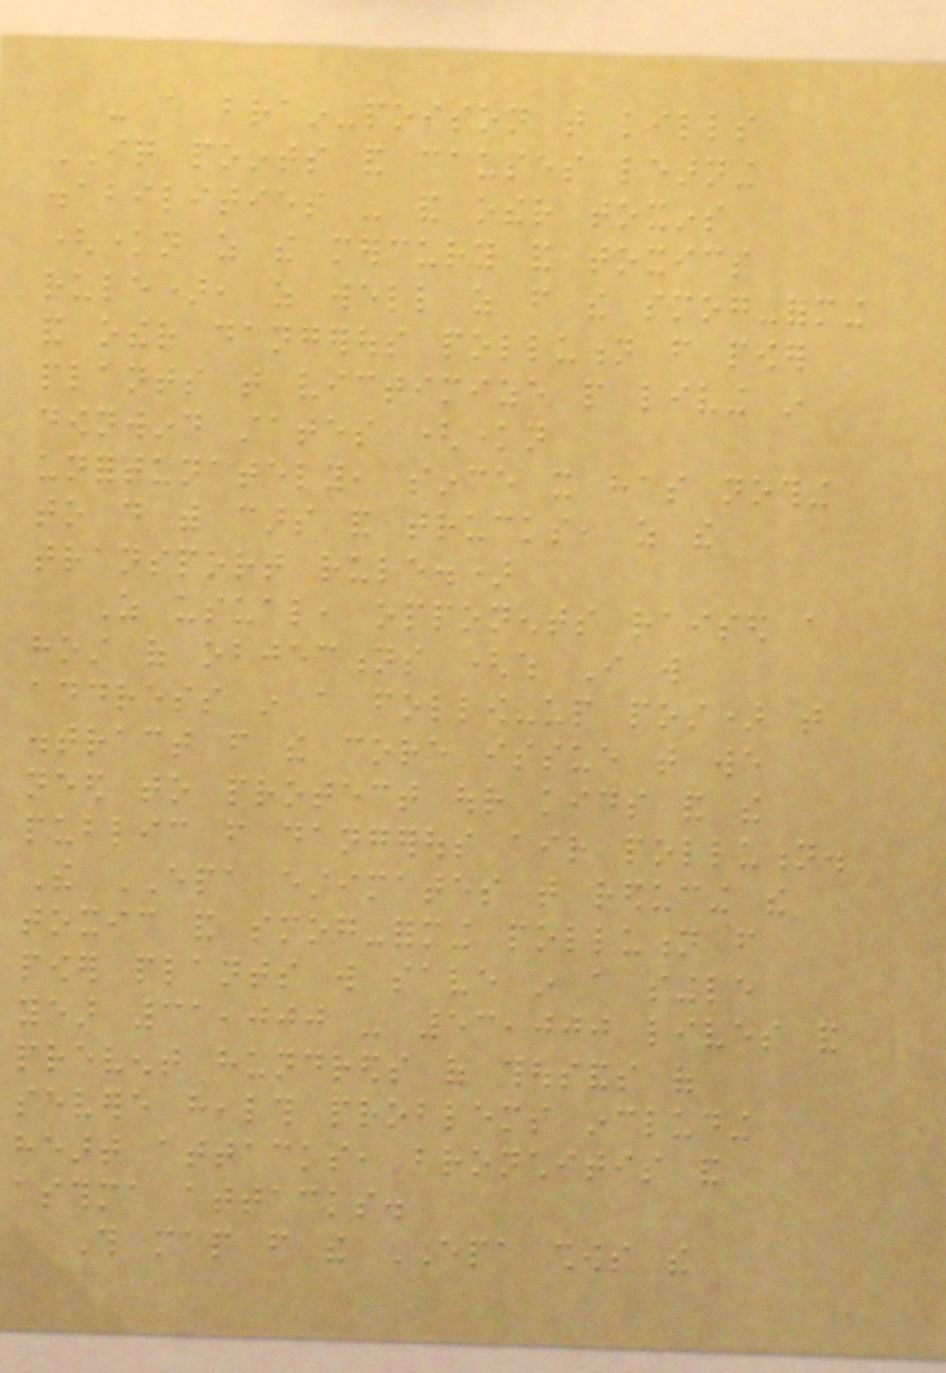- a brain-poison that kills
IQ points and causes learning
disabilities - and other toxins
(known as the mercury and toxics
rule), as well as from the smog-forming
and other dangerous pollution from power
plants that victimize people living in
downwind states (known
unfortunately, since it has nothing
to do with cars and trucks, as the
transport rule.)
As usual, opponents raised a
host of objections (which I will
address in a follow-up post) that
distract from the core issue that we
need to protect our kids and the
public from dangerous air pollution.
The EPA estimates that reducing the
toxic and smog-forming pollution from
power plants will save in a single
year 31,000 - 53,000 lives and
prevent hundreds of thousands of
severe health problems including
heart attacks, bronchitis and
asthma attacks.
This map from the EPA shows the
